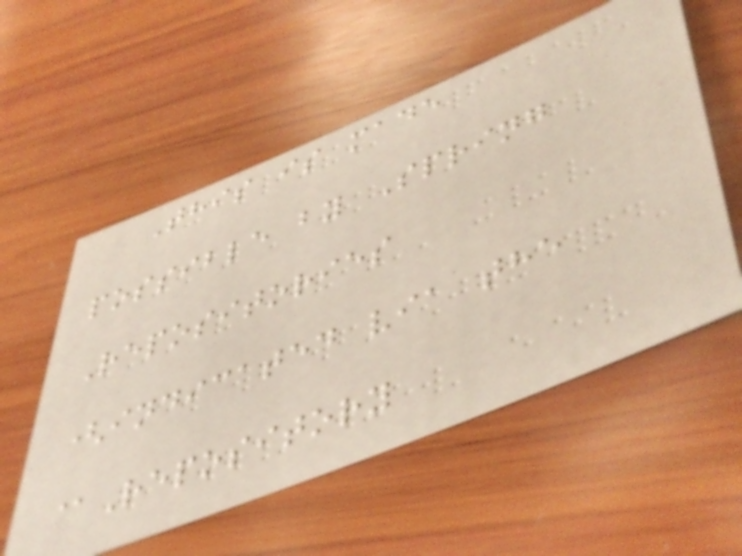This is made
possible by Spring
Repositories
(indicated via the
@Repository
